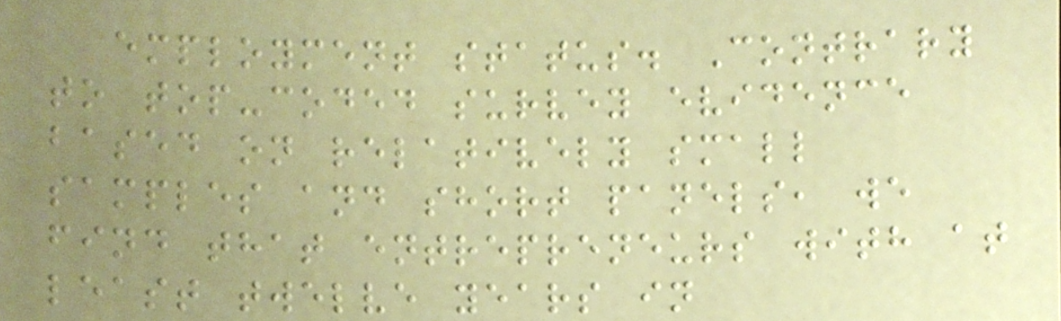employment status. Contrary
to top-coded survey evidence
based on relatively small
samples and short panels, we
find that entrepreneurs with at
least twelve years in
